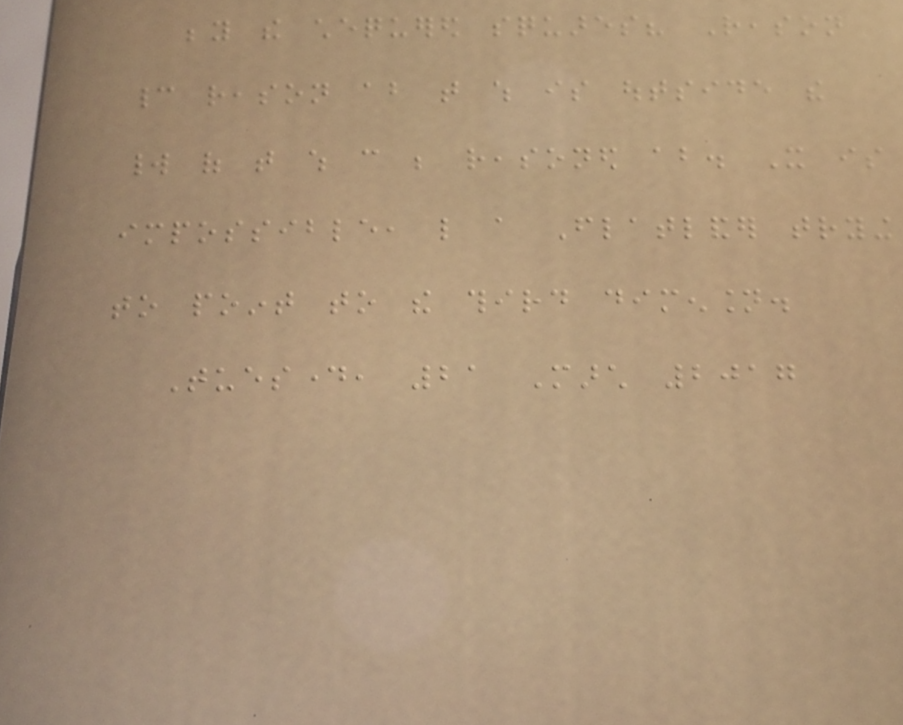beyond the chequered squares? Reason
cannot reason about that which is outside the
world of that which can be reasoned about. It is
impossible, like a Flatlander trying
to point to the third dimension.
Tuesday, 21 March 2017
